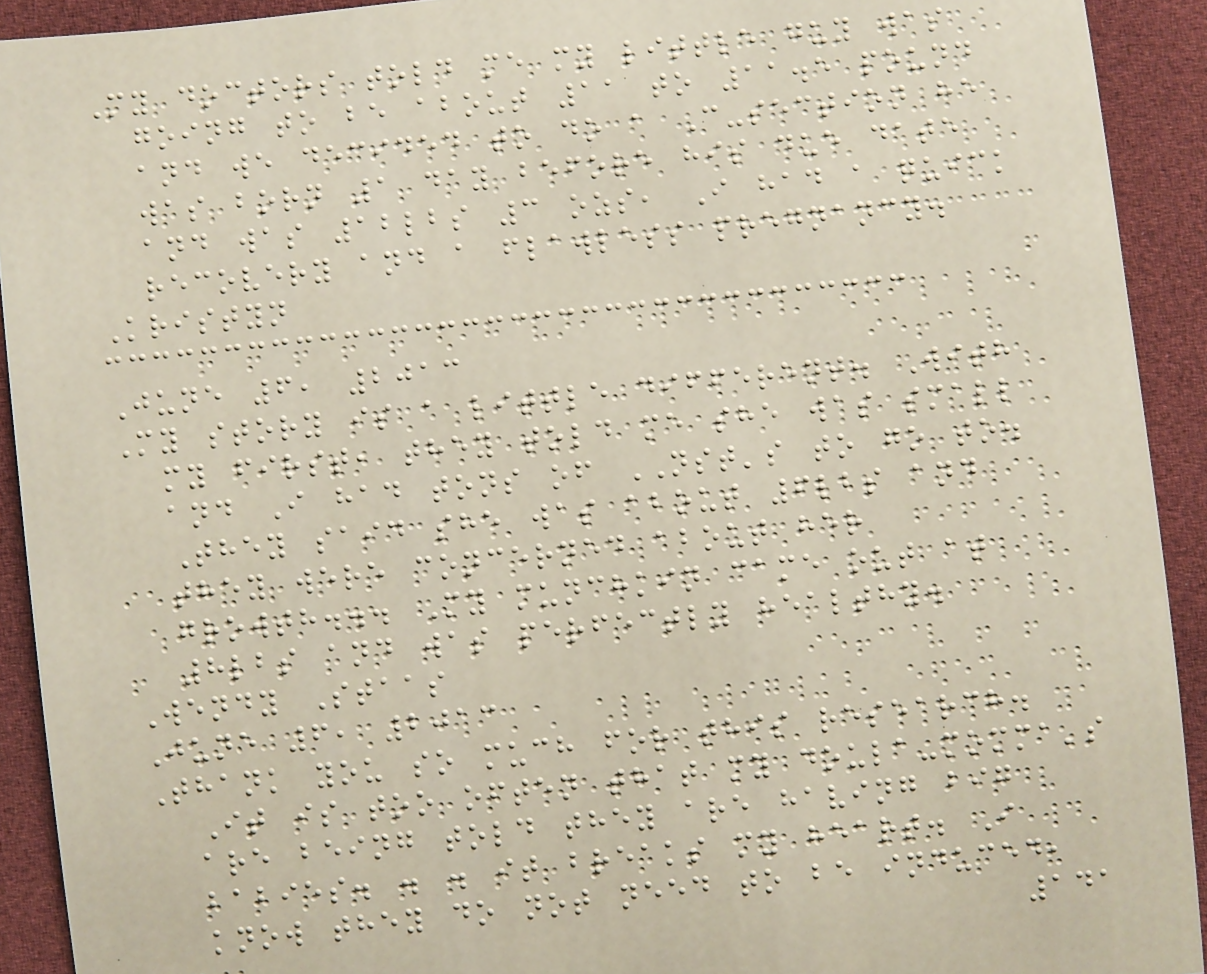My doctors told me my little guy was
going to be about 11 to 11.5 pound
and we decided to do a C-section he
was born 1 day before his due date
and was 12lbs 3 ozs, I had a quick
recovery and a flawless pregnancy.
Kristyn
June 6, 2013
My story is a little different. With
my first, they told me she was small
and I had tons of NST's to go to.
They said she was about 6lbs and
they were concerned about her
growth... My munchkin came out at
8lbs and was perfectly healthy.
Wendy Staas
June 6, 2013
Thank you so much for this research.
It is too often that my doula-momma's
are being told they are having big
babies. . . it breaks my heart. I
know they do not need to be induced,
141
